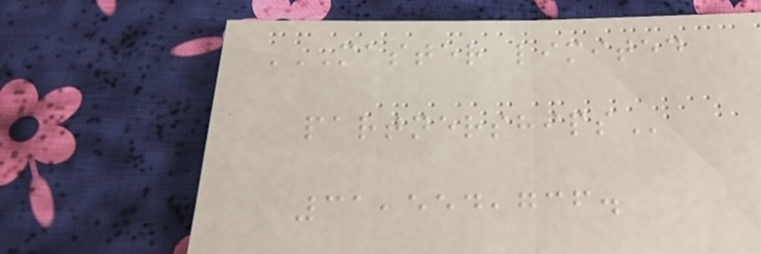MASTER LIMITED
PARTNERSHIPS
31,554,736.
